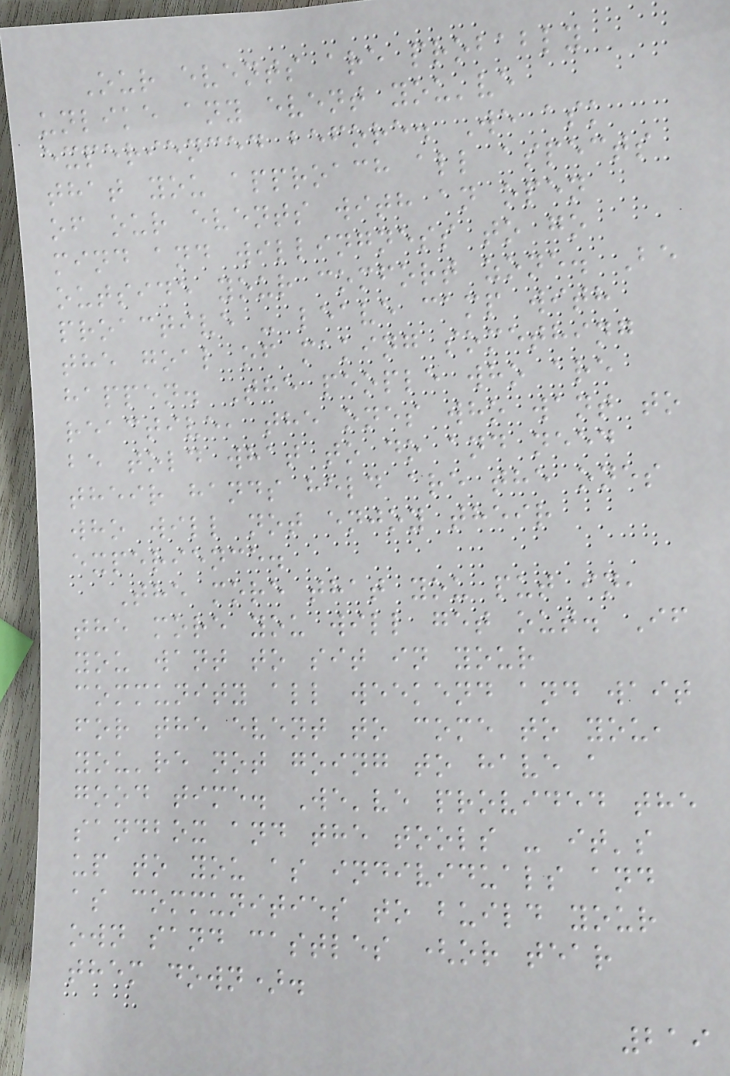Our events are probably
unlike any event you've
experienced before. We ask
that you approach all aspects
of our events with an open
mind and willingness to go
outside your comfort zone. Be
proactive - leave camp with
the goal of making something
happen. The people who are
reactive, the ones who want to
be told what to do and need
their hands held are the ones
who will not enjoy their
experience.
The more that you put in,
the more you will get out. If
you want to sit in your
community all weekend and wait
for the event to come to you,
you're not going to have a
good time. We've provided the
sandbox and the tools - it's
up to you as individuals and
as communities to build your
own sand castles (or tear
them down).
219
